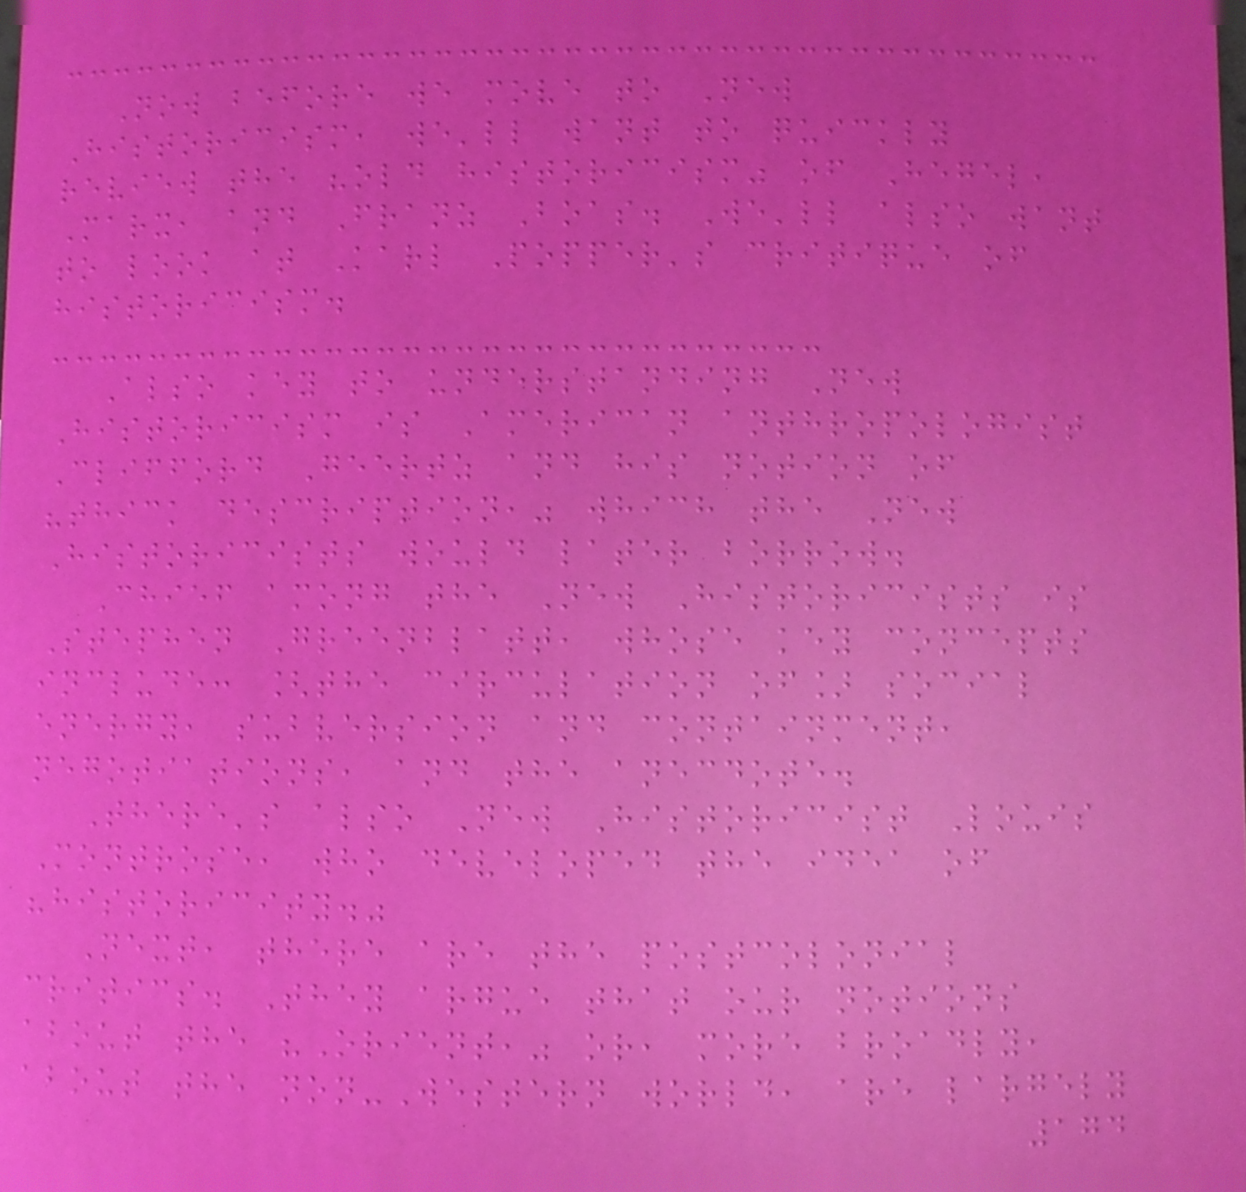Now before we move to New
Historicism, we'll want to quickly
review the "old historicism" of Hegel,
Marx, and Franz Boas. We'll also want
to look at Karl Popper's critique of
historicism.
Also key to understanding New
Historicism is American anthropologist
Clifford Geertz and his notion of
"thick description," which the New
Historicists would later borrow.
Chief among the New Historicists is
Stephen Greenblatt, whose key concepts
include: [the circulation of] social
energy, subversion and containment,
negotiations, and the anecdote.
There's also New Historicist Louis
Montrose, who developed the idea of
"historicity."
Next, there are the postcolonial
critics. They argue that our notions
about the "Orient," or, more broadly,
about the non-Western world, are largely
174
